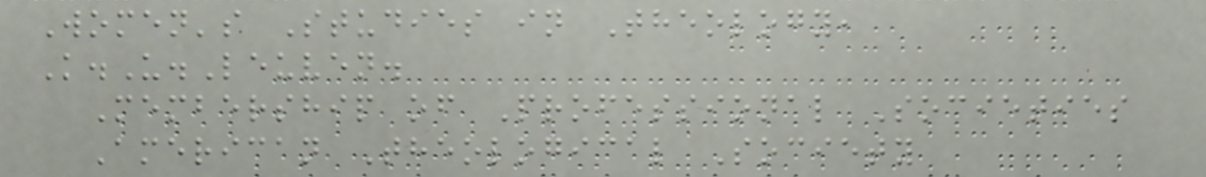Women's Studies in Theology,
K.U.Leuven.
Membership of Professional Societies
American Theological Society
